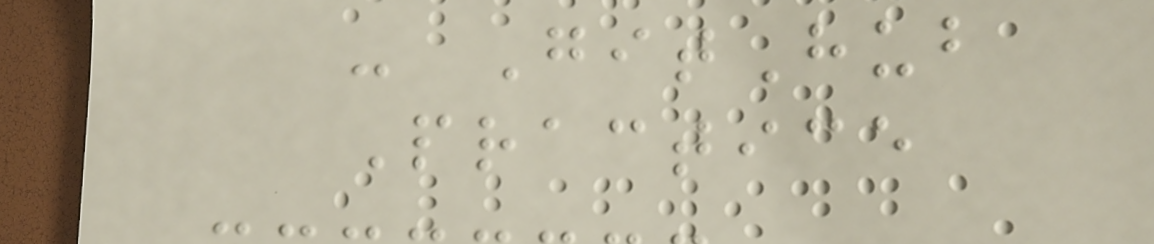- GitHub
Practice
